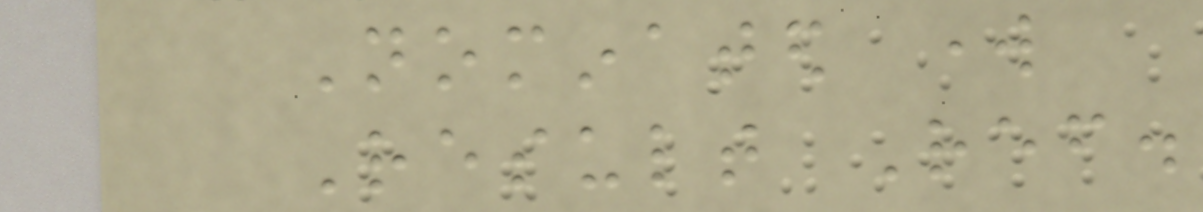Nominated work
Result Ref.
